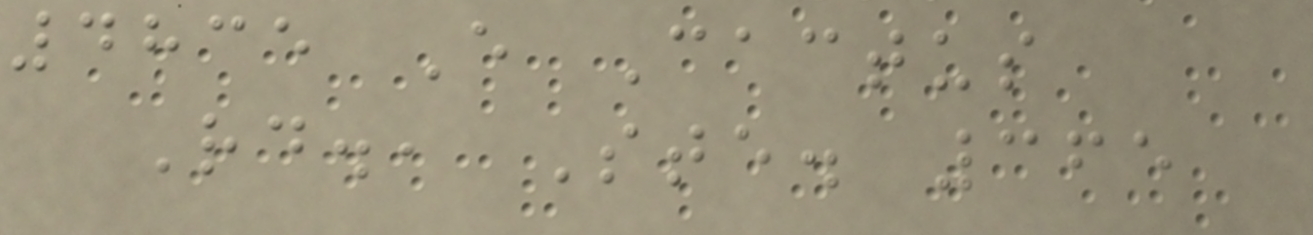4835 E Cactus
Rd., Ste. 365
